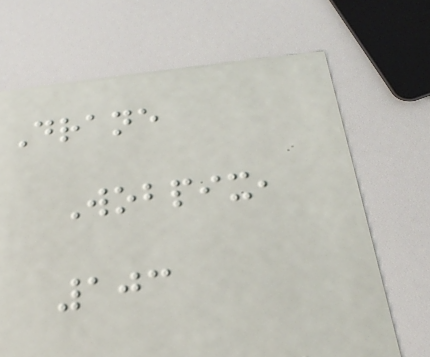Drane
Wobpix,
103
